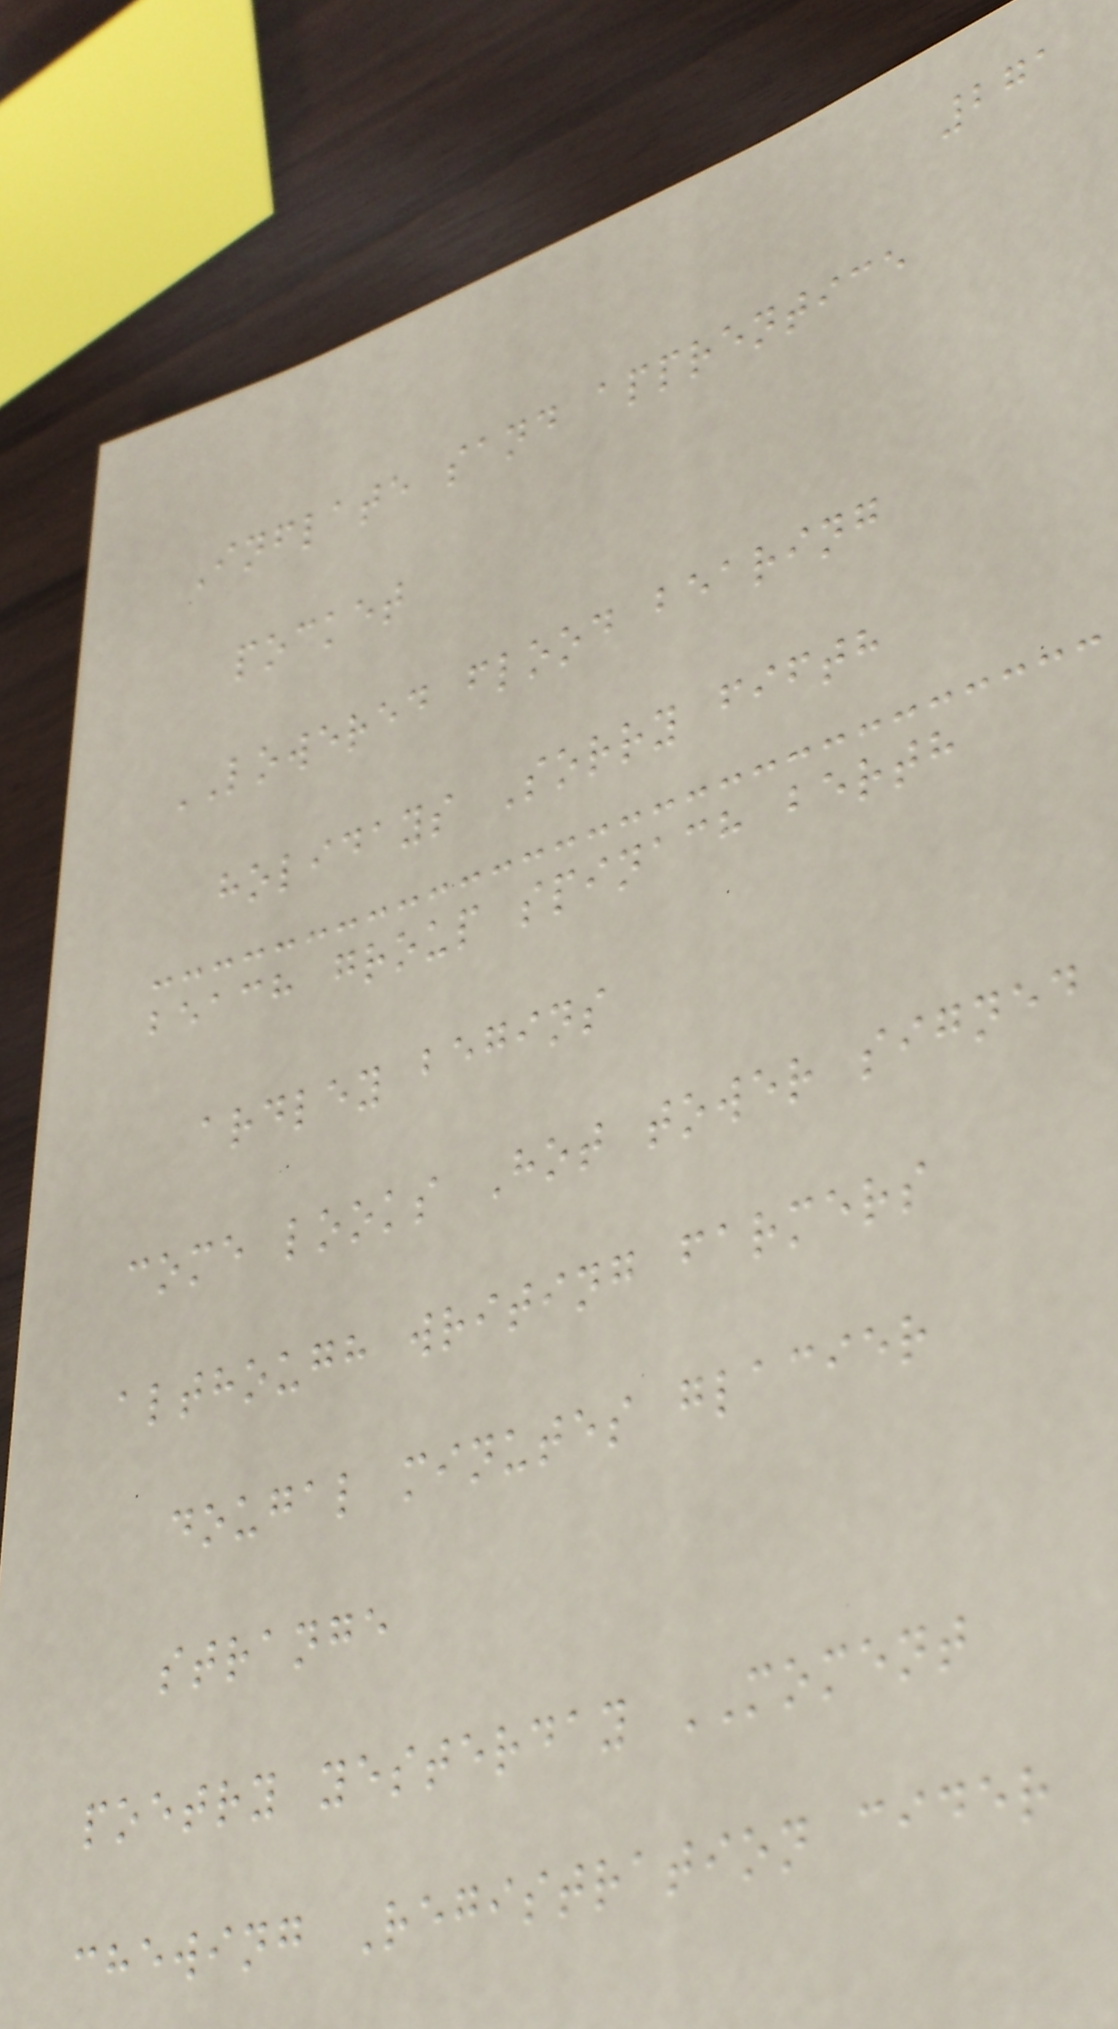271
Inflate sand apprentice
pocket
LOWERED flood bearing
holidays Sorry fifth
beach group spinach berth
ardley begins
come looks Hot tower signed
although writing farmers
dougal minutes glacier
strange
poetry yesterday MOMENT
chewing Registration cider
